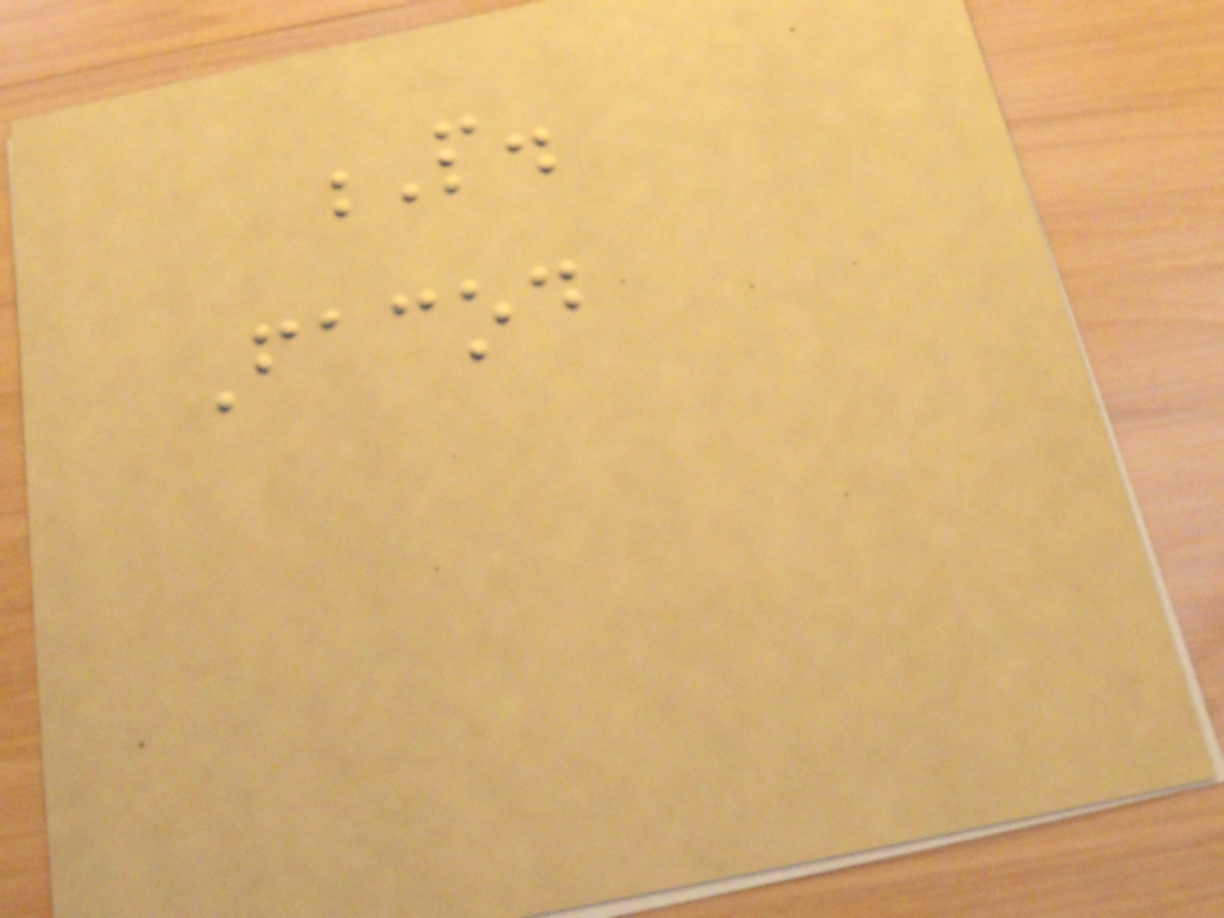P.
Facod
